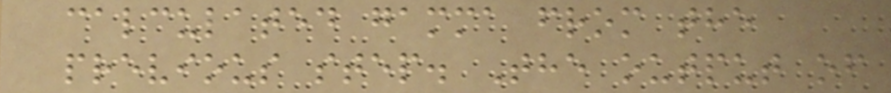calculated gamma from the
previous step. The output of
